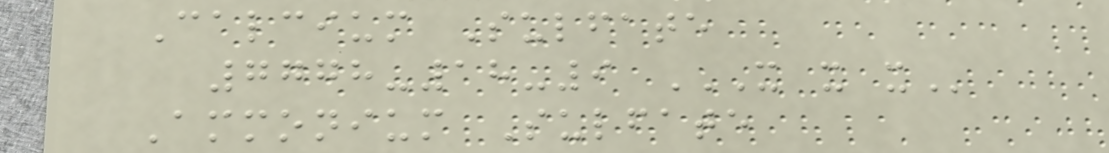Calcium Sulfate
7778-18-9 X X X
Ammonium Sulfate
